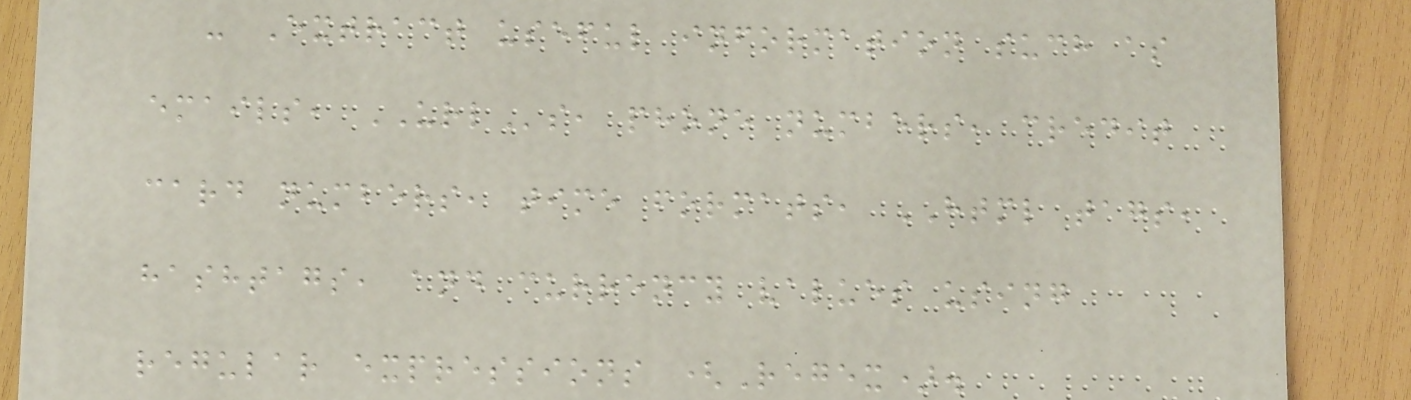- Extract useful information such as
emails, URLs, phone numbers, credit
card numbers, time formats, HTML tags,
hashtags, and currency values using
regular expressions (Regex).
